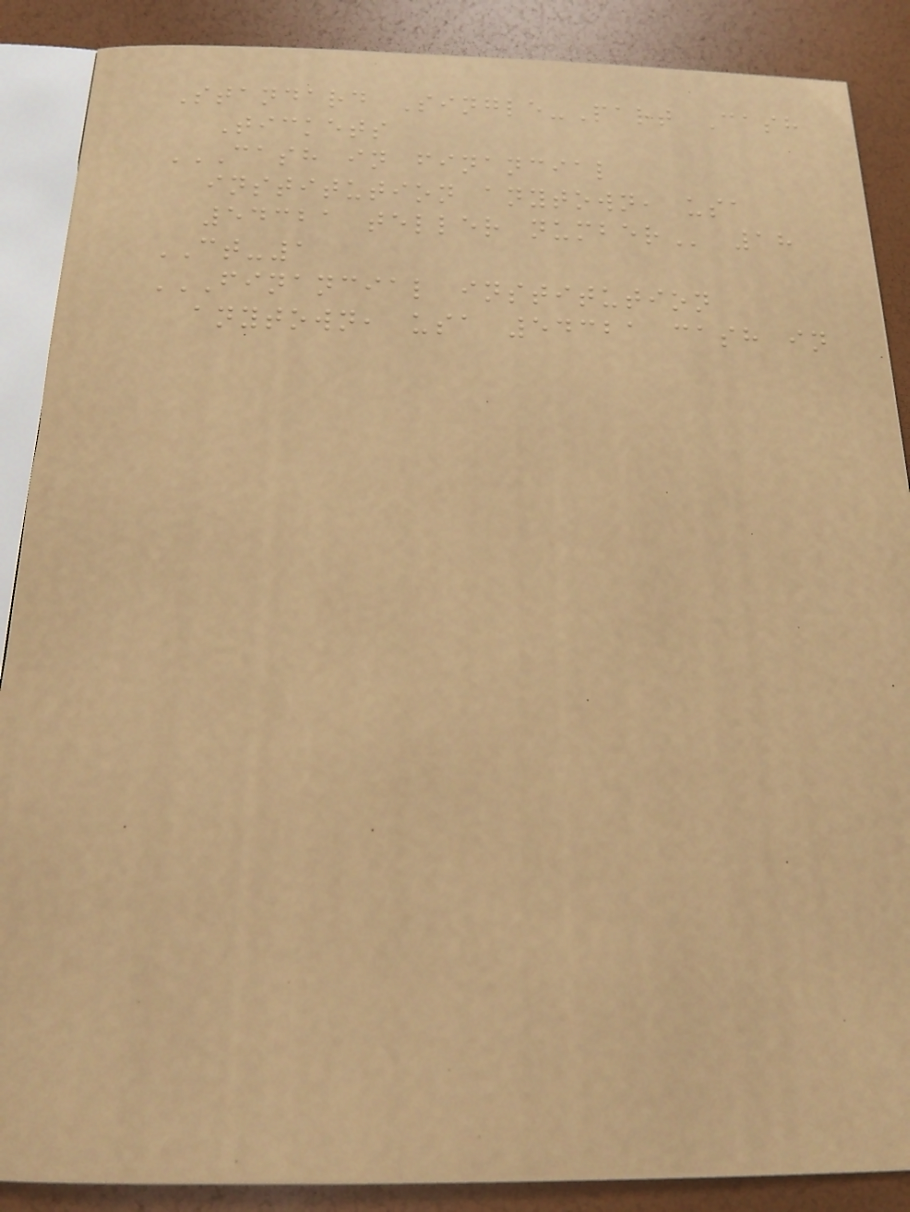Standard Single-Part Cash
Tickets
CASH IN FINANCIAL
INSTITUTION ANYTOWN, USA
54321 TELLER NUMBER 18
CT-1
FINANCIAL INSTITUTION
ANYTOWN, USA 54321 CASH IN
